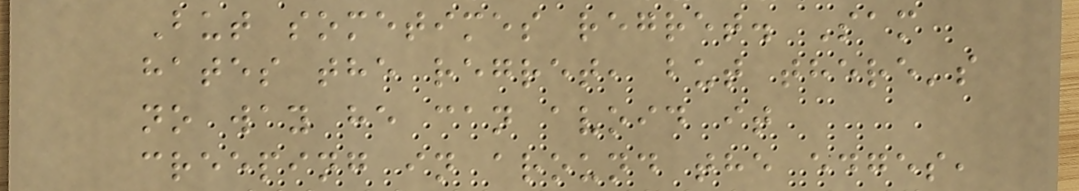But sometimes regret. Sam
hates the regret, but there's
no way he can avoid it
creeping in around the edges,
